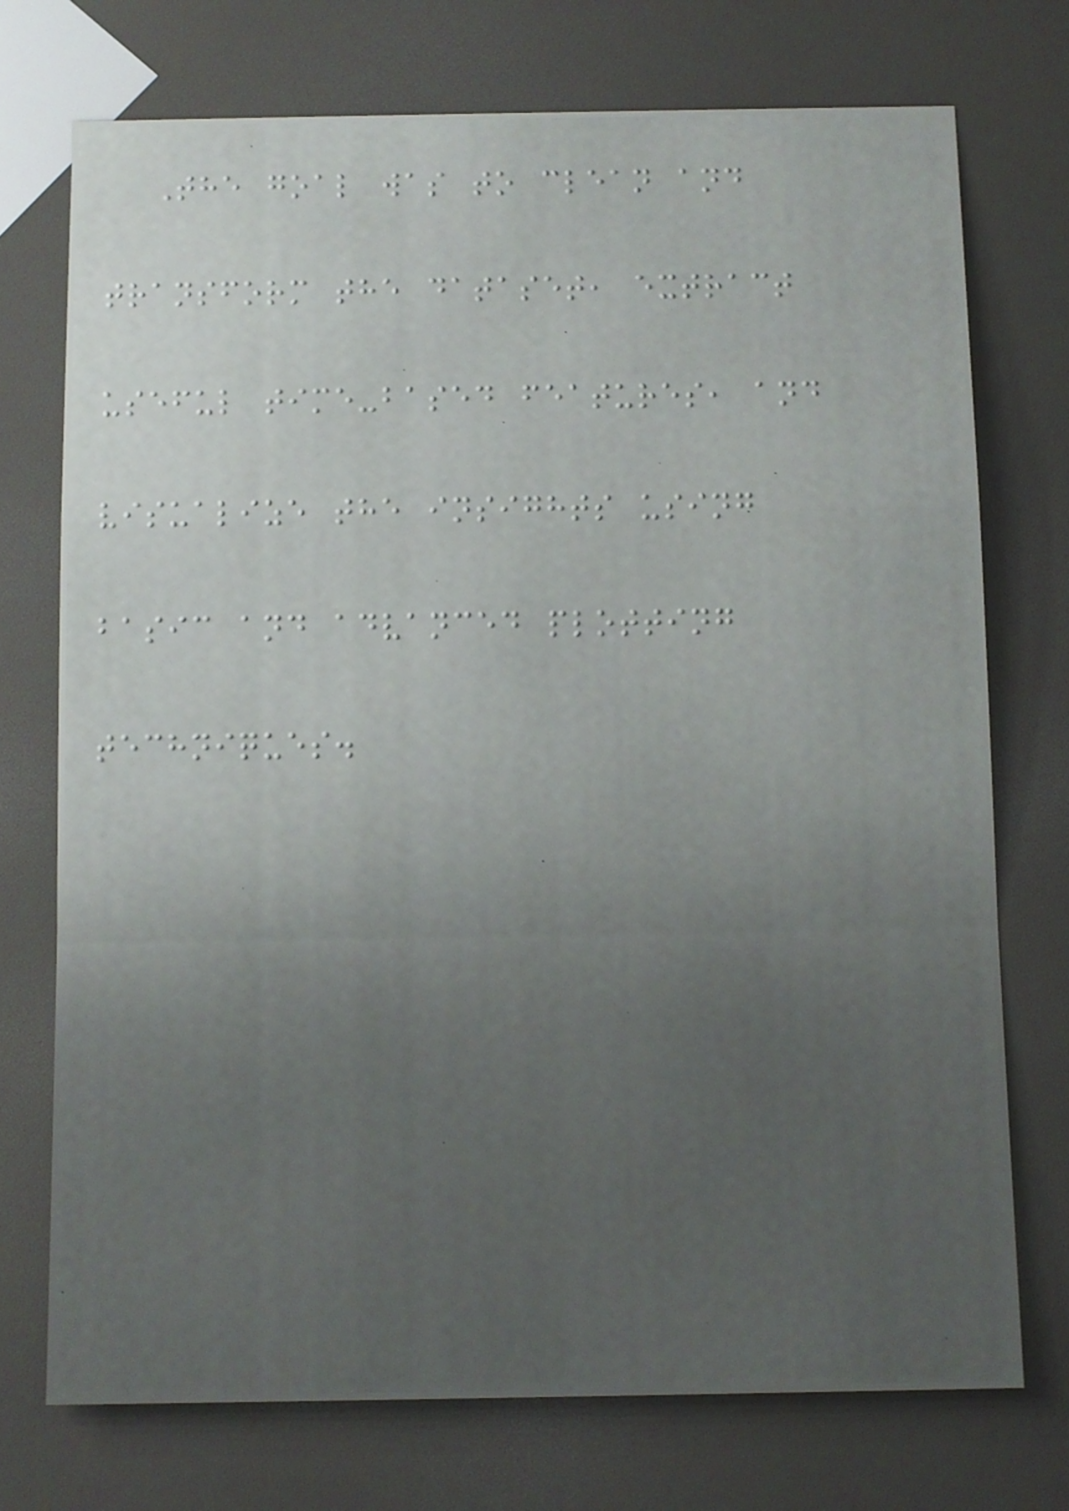The goal was to clean and
transform the dataset, extract
useful time-based features, and
visualize the insights using
basic and advanced plotting
techniques.
